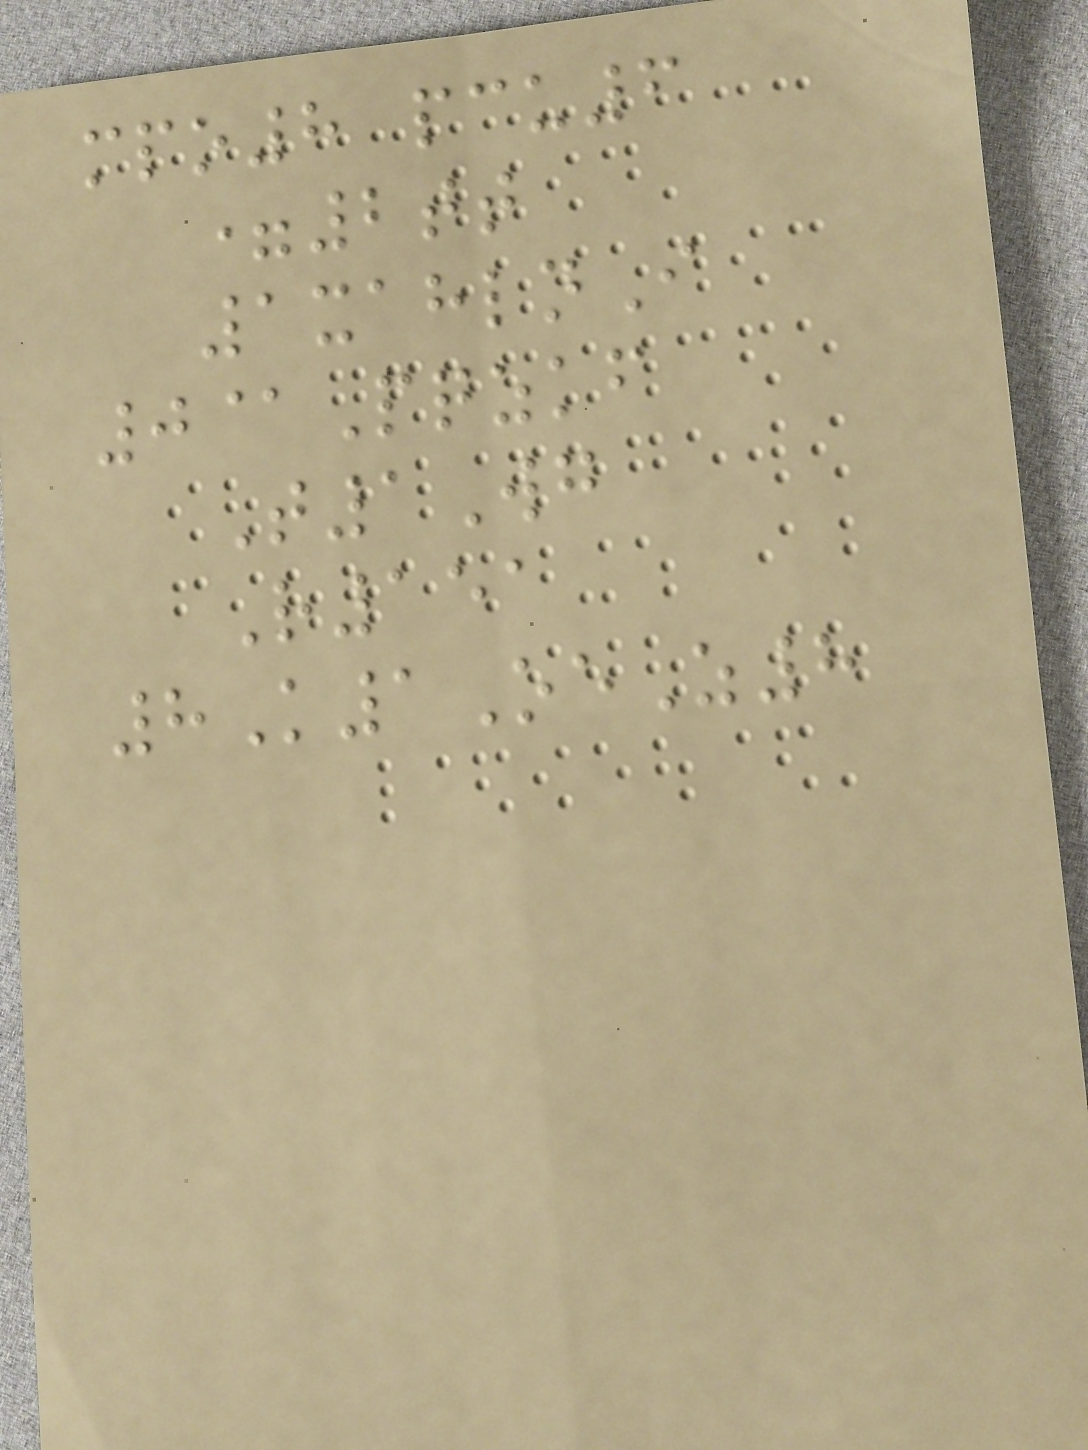mpo8 pcu6
=2tt
1xahlnI
0@Pqzkf
T1Wg
R151
8K1OeZ8
